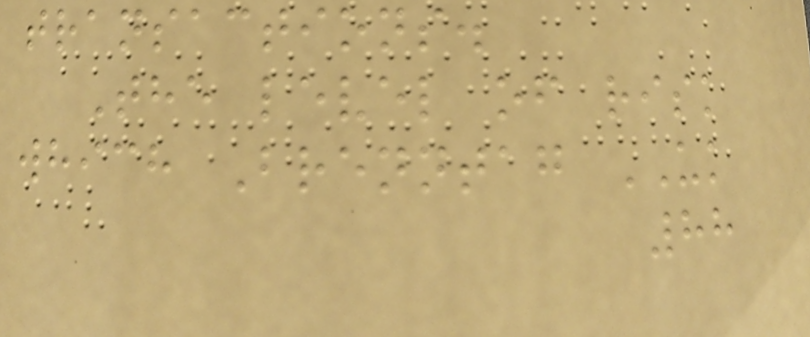transactions.
The level of risk
which Brenntag UK
88
